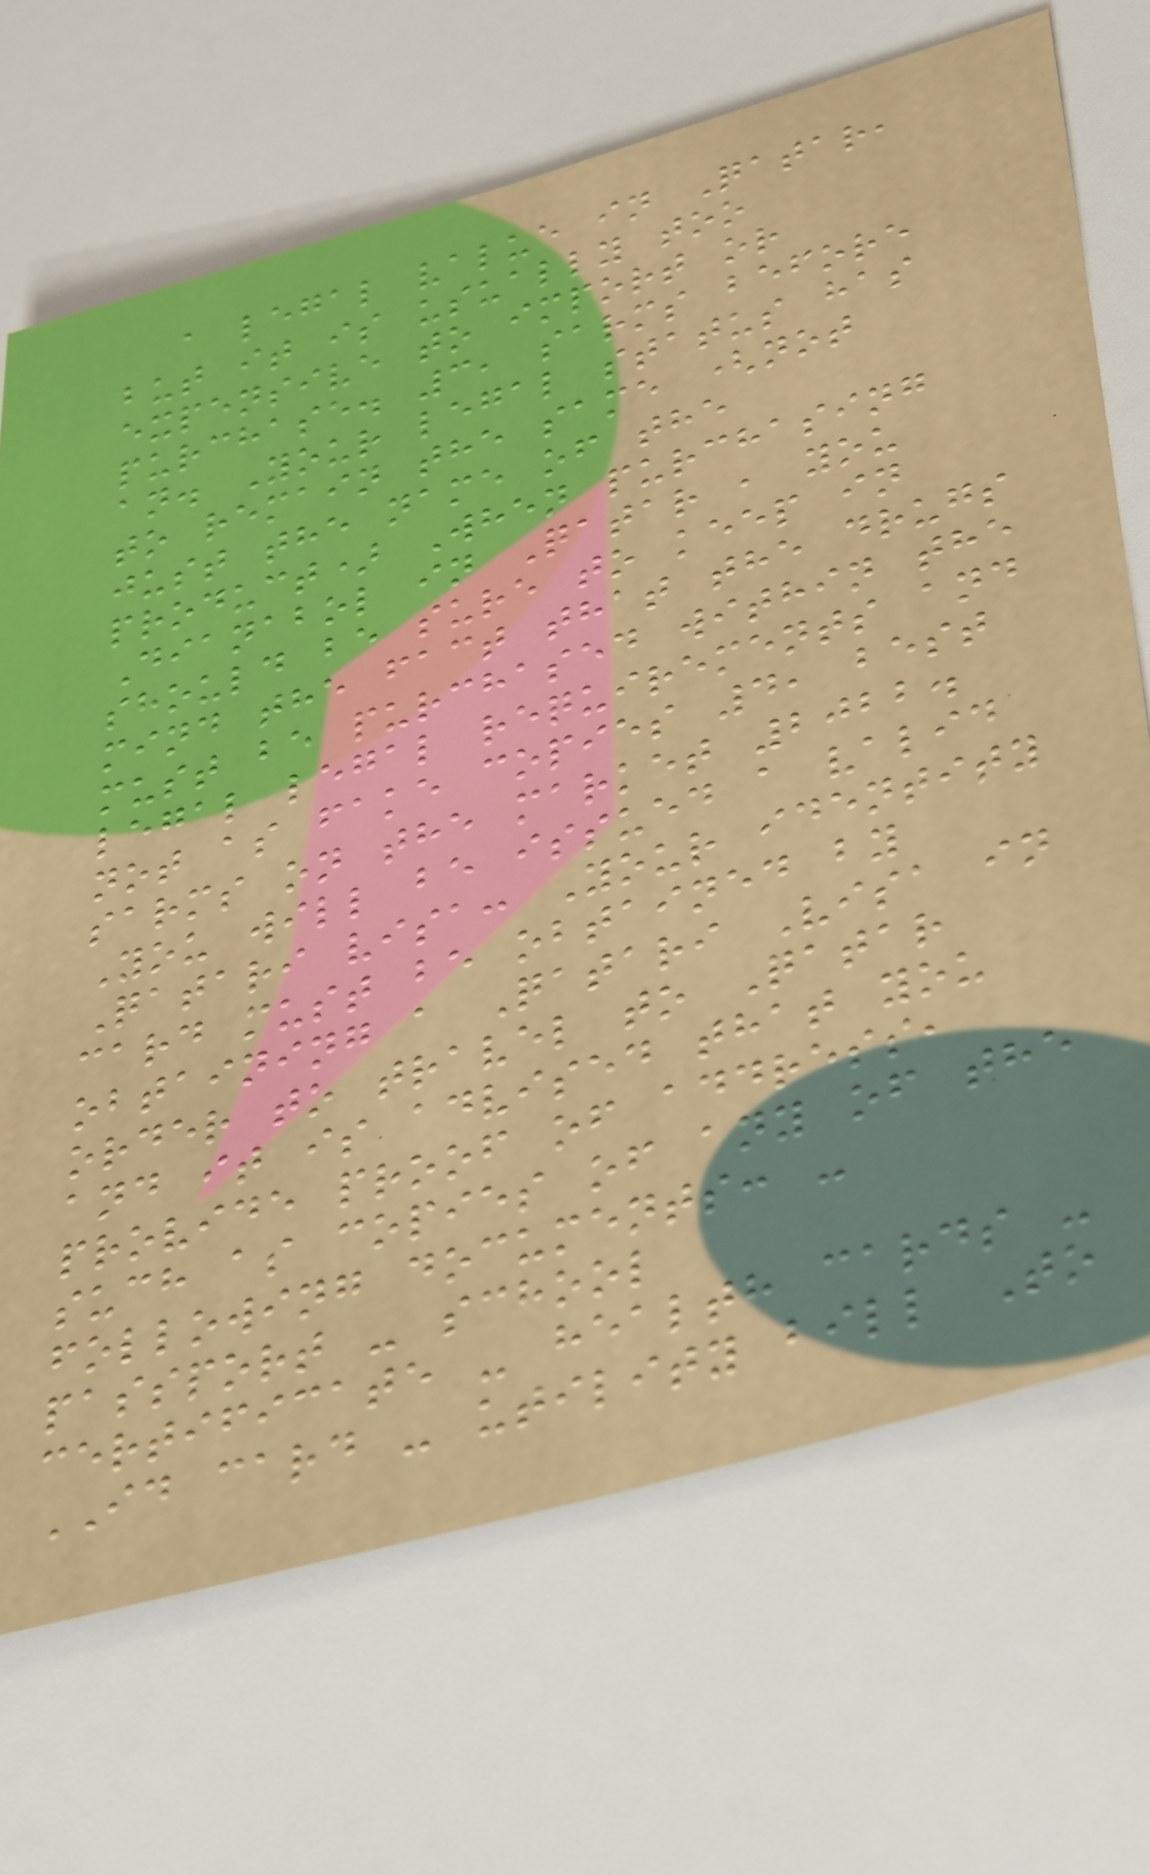a legal value in Qatar,
but it is usually too
expensive to import or
purchase. 3, sarms before
an. Your legal status has
to remain the same (not
just the name of the
product) When purchasing
Dianabol in Qatar , you
should be sure to keep in
mind the fact that the drugs
must be purchased within the
legal legal requirements and
not as fake copies 4, best
sarms on the market 2022.
You will be issued a valid
Qatari visa: Your identity
card must be obtained by
obtaining a Qatari Visa in
order to travel to Qatar
and it is advised that you
provide proof of address,
such as copies of any of the
following documents: -
passport - school
certificate - health cards -
ID card - utility bill To
